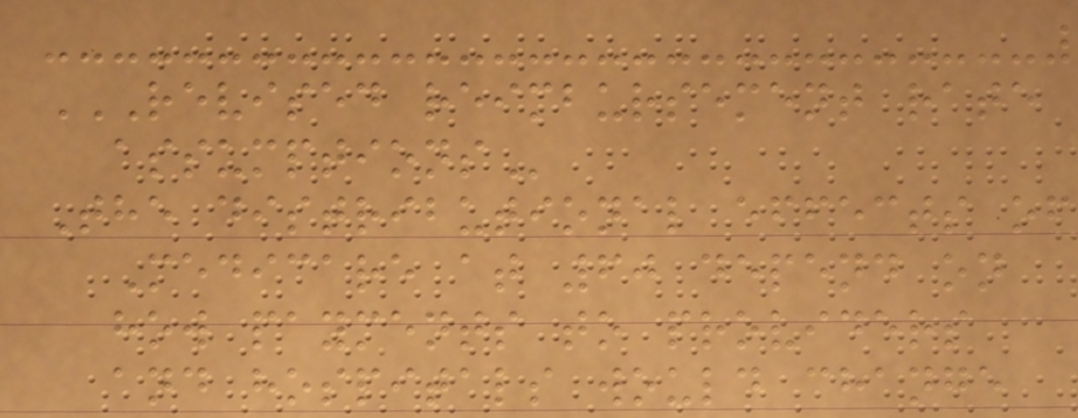REVISED REIMBURSEMENT RATE
ASSUMPTIONS
The distributional effects of
Medicare at 60 depend on
how payments to providers
and hospitals would change
